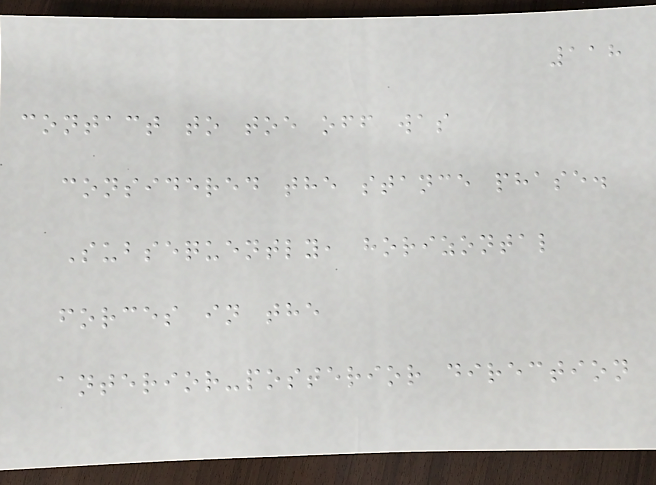118
contact to toe off was
considered the stance phase.
Subsequently, horizontal
forces in the
anterior-posterior direction
